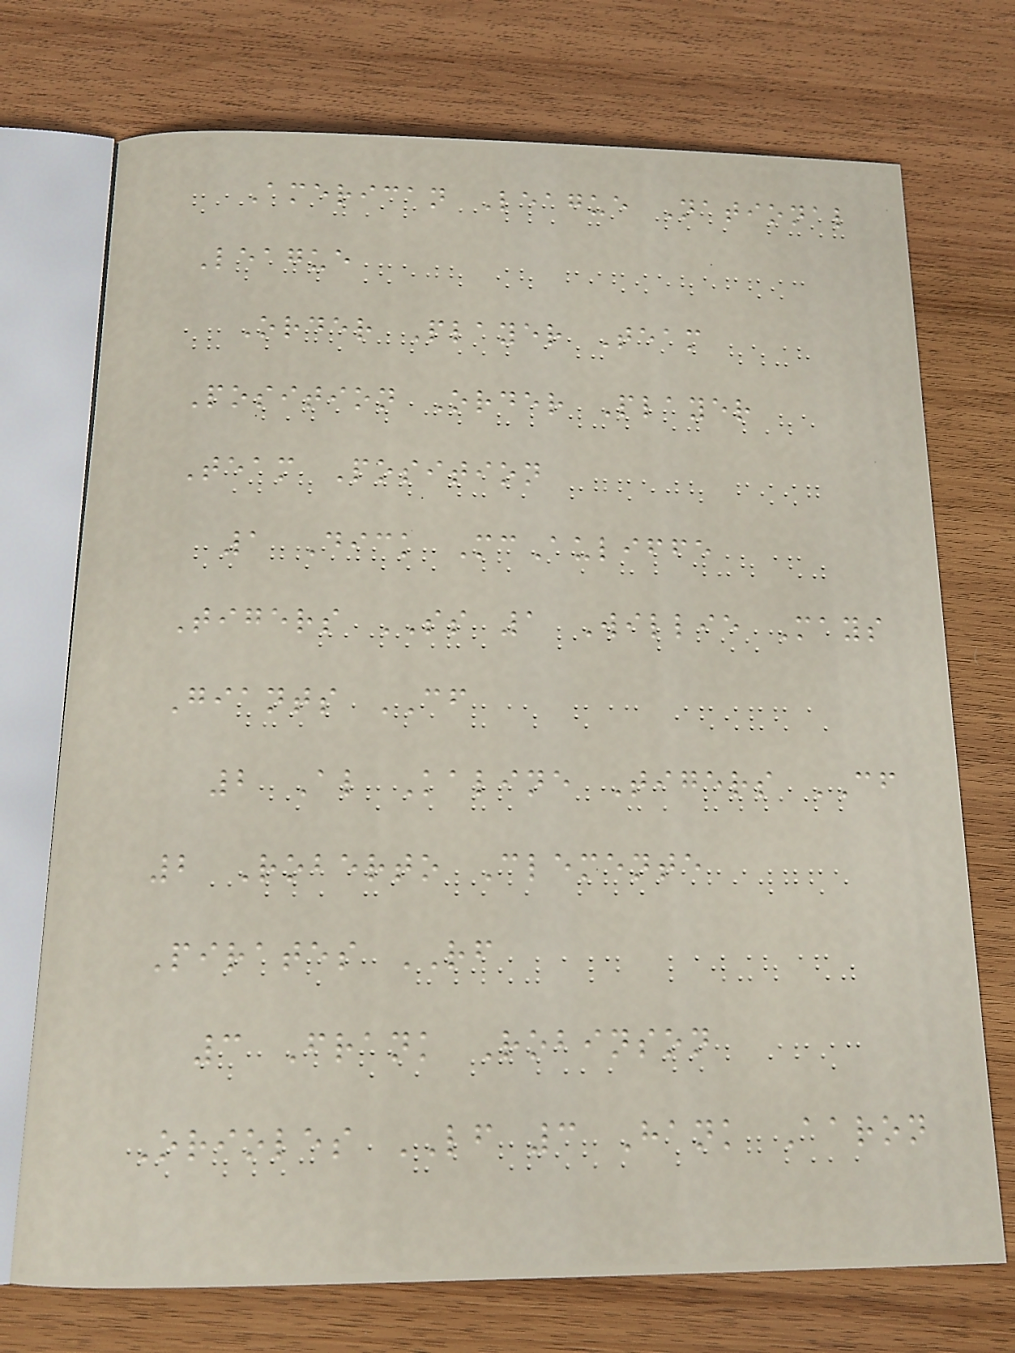American League National
League
Order Player Team
Position Order Player
Team Position
1 Dick McAuliffe
Tigers SS 1 Willie Mays
Giants CF
2 Al Kaline Tigers CF
2 Roberto Clemente
Pirates RF
3 Frank Robinson
Orioles LF 3 Hank Aaron
